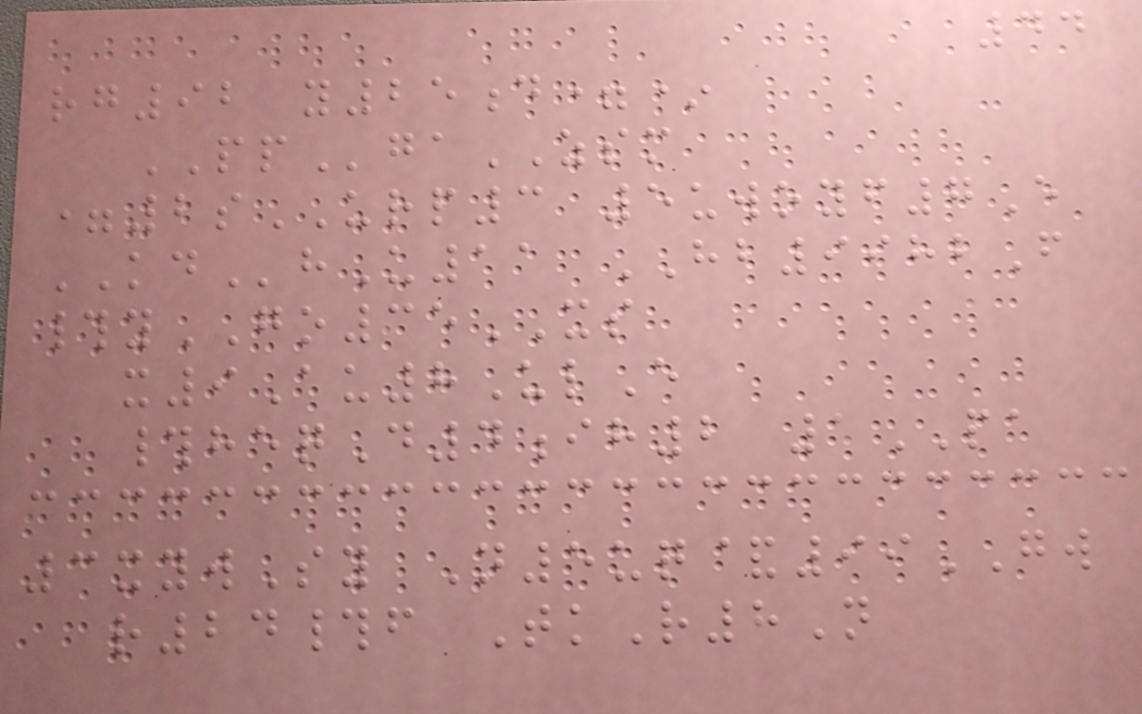44
rg92 y25d=*
PPgaZSM
=2sURP3 5uwoyf7E
KDhU11 HB9982F
#yGO35XS
x9Au8UlE
#heqD4ih2 1PA
3xywSy N5uq&99GW
r24#f TkR8N
